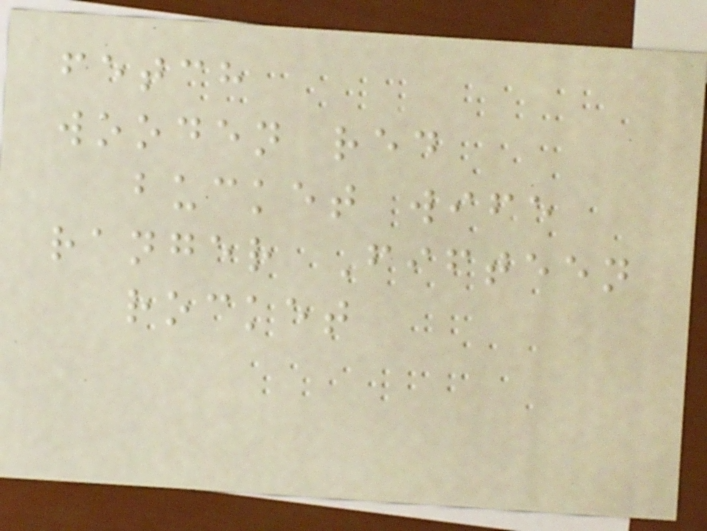fetch
wooden red
bucket wife
ranger Fifteen
rocket
